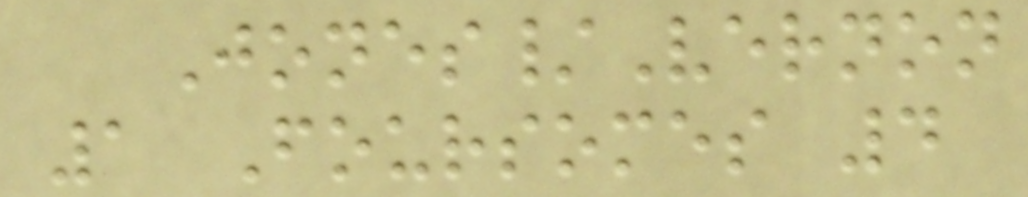Jones/Vernon
1 Foursomes 4
